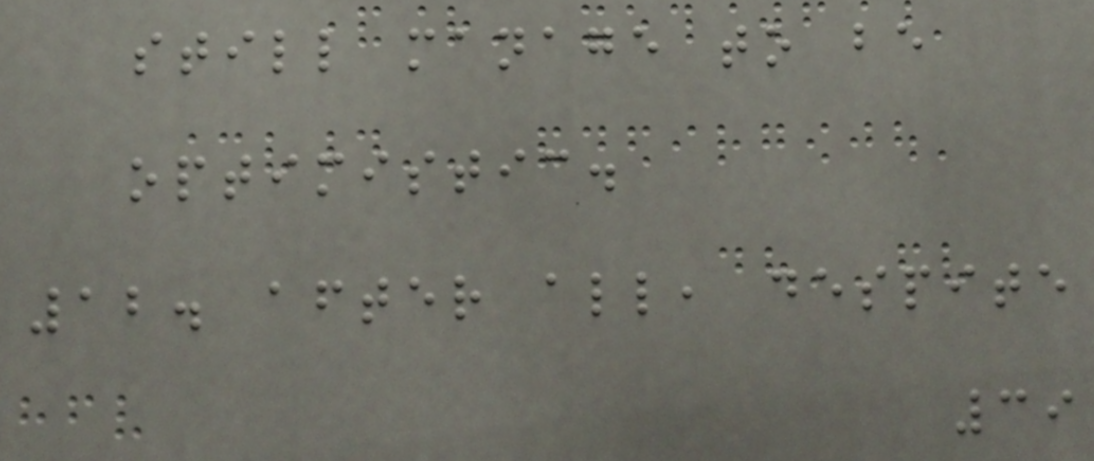still manage to be
optimistic.
12. after all, despite
39
